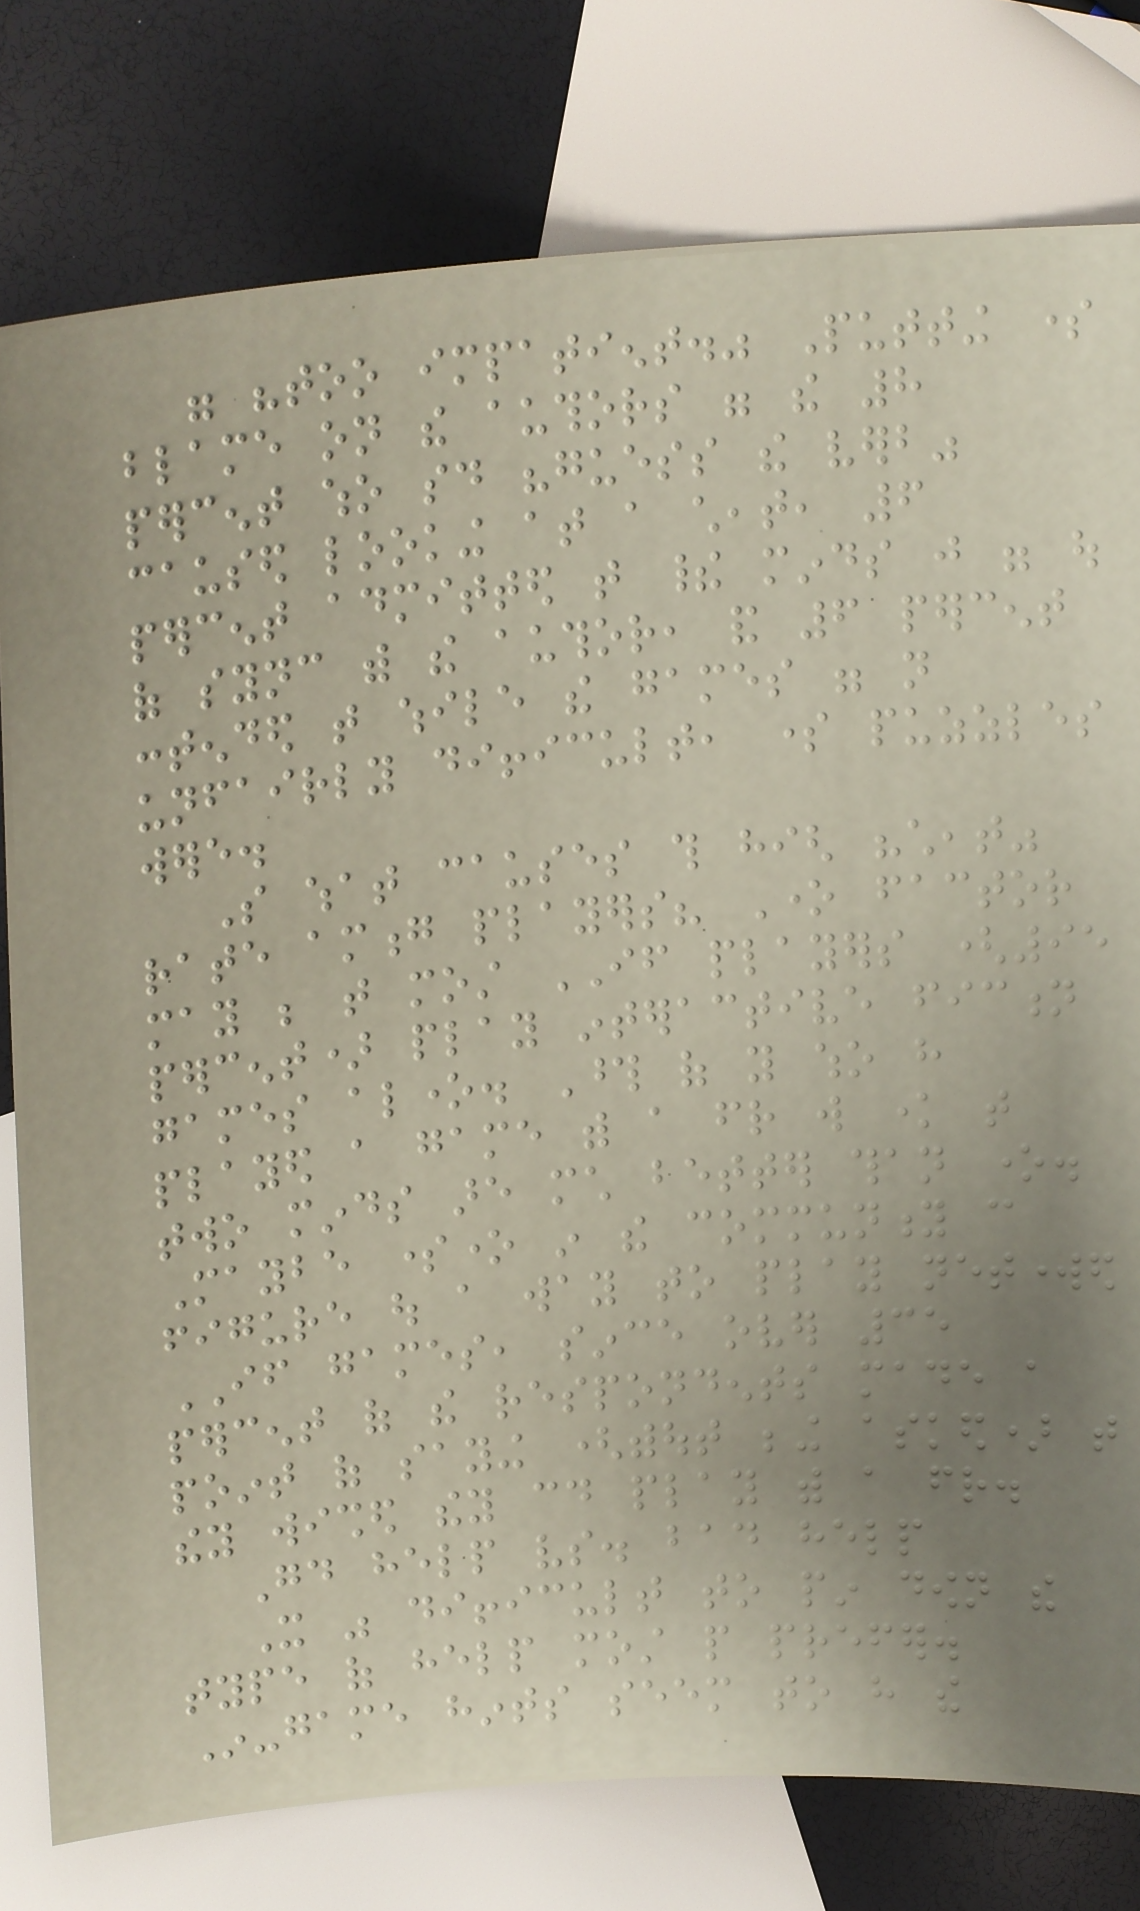were "too impatient." Putting some
blame on the authors were the 8
percent who said "guess the verb"
caused looking at a cheat, 6
percent admitted that their minds just were out
of sync with the author, and 6 percent
contended that while the games were not
unfairly difficult, some puzzles
were.
So what causes this high "cheat"
rate among players? One factor
may be that most IF players (95
percent) play interactive fiction
games alone. Those of you who have
played a game with a friend will know that
two minds are much better than one.
Maybe someone in the community can
figure out a way to play networked
IF games, since over 35
percent of the respondents made a
point of saying (without being asked) that
they wished they could play with a friend.
Good help vs. bad help
It was difficult to pin down the
type of help most people prefer.
In-game hints seem to have the
